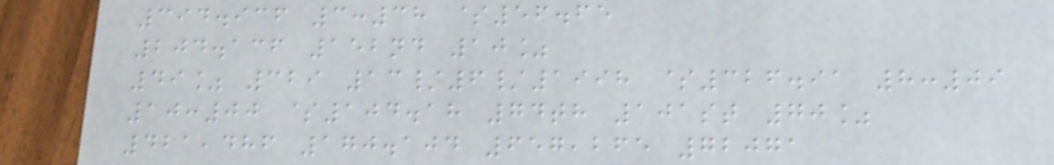394.936 3:38 $56.65
204.136 152nd 10%
49% 329 13/6/1998 $326.91 8:09
10:00 $104.18 74th 101st 70%
421,486 170.104 657,265 72071
